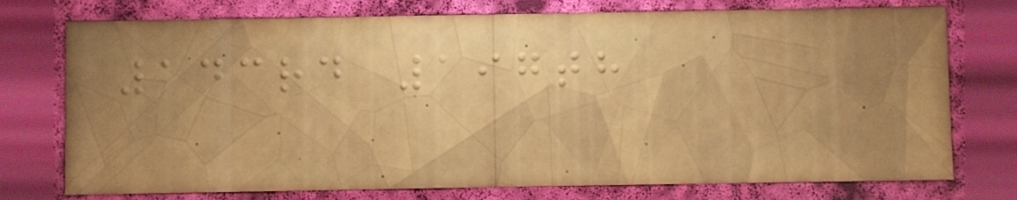143rd 197th
